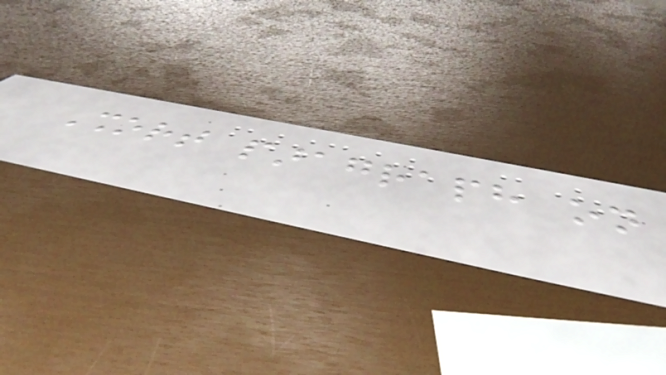Short paragraph on
